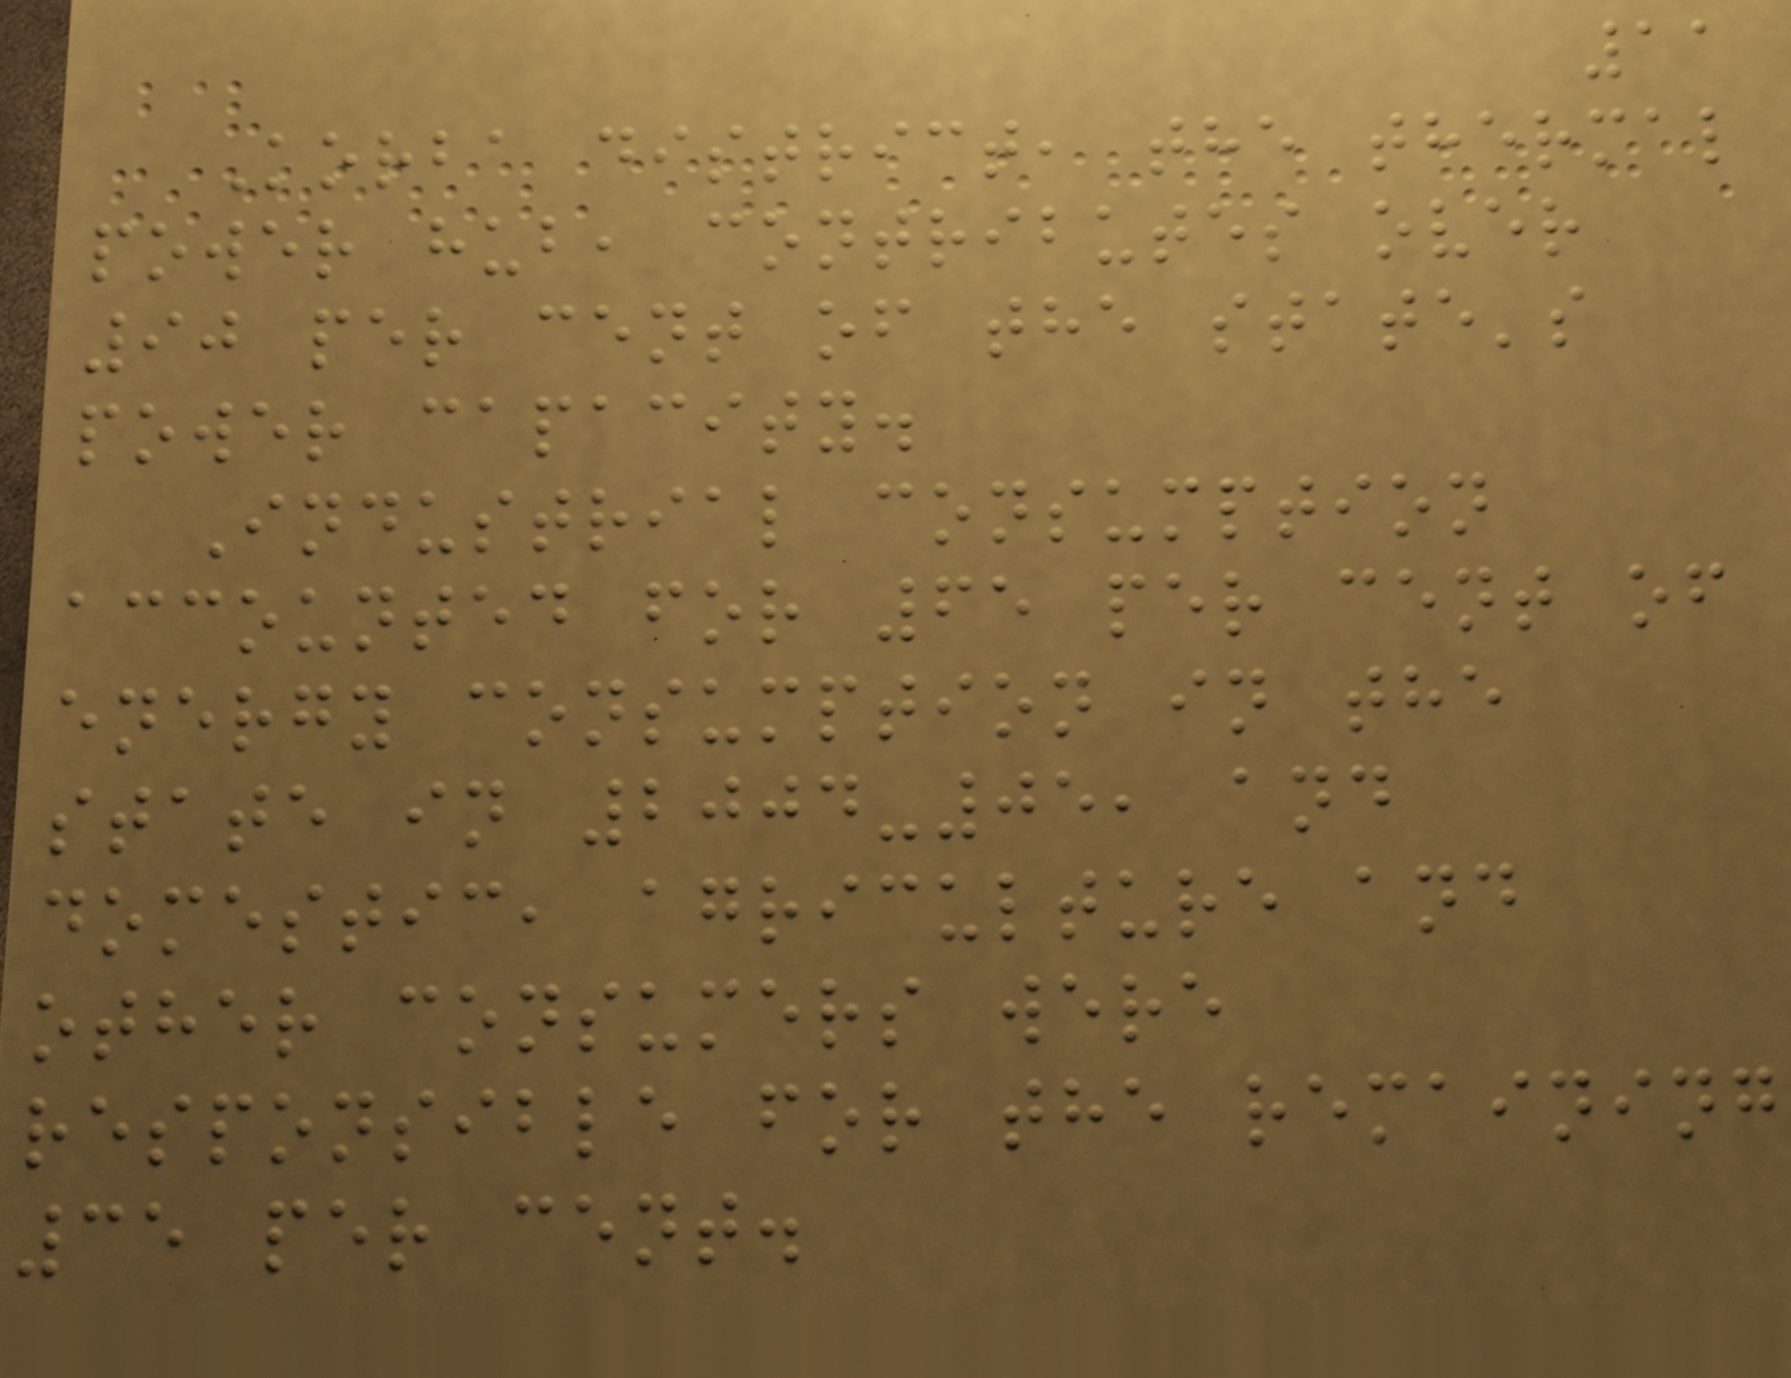11
Korba district, the thermal
power hub, contributes over
90 per cent of the state's
power capacity.
Industrial consumption
accounted for 65 per cent of
energy consumption in the
state in 2004-05, and
domestic, agriculture and
other consumers were
responsible for the remaining
35 per cent.
